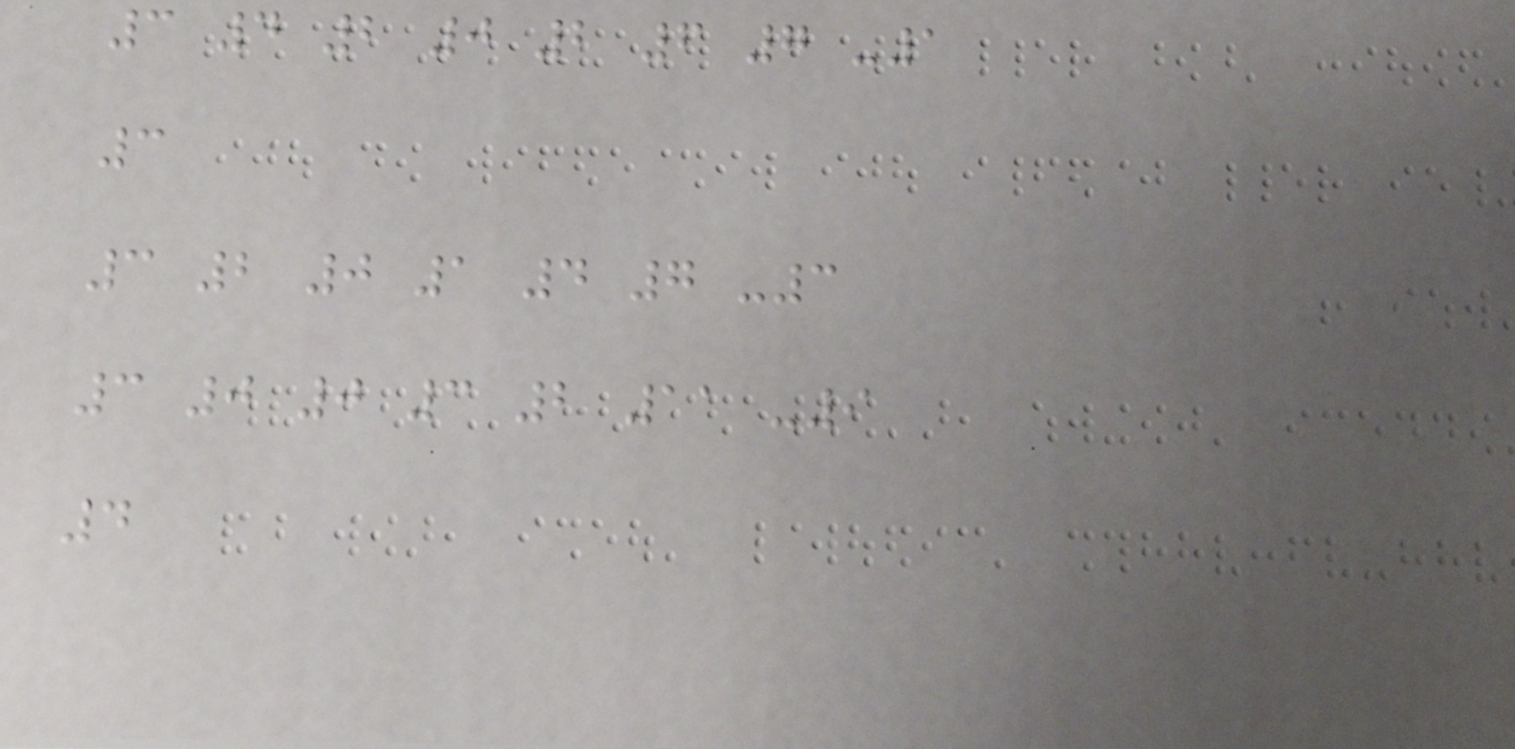3 4 2 0 2 6 7 -1
3
3 2 0 1 4 7 -3
3 0 0 3 2 11 -9
4
